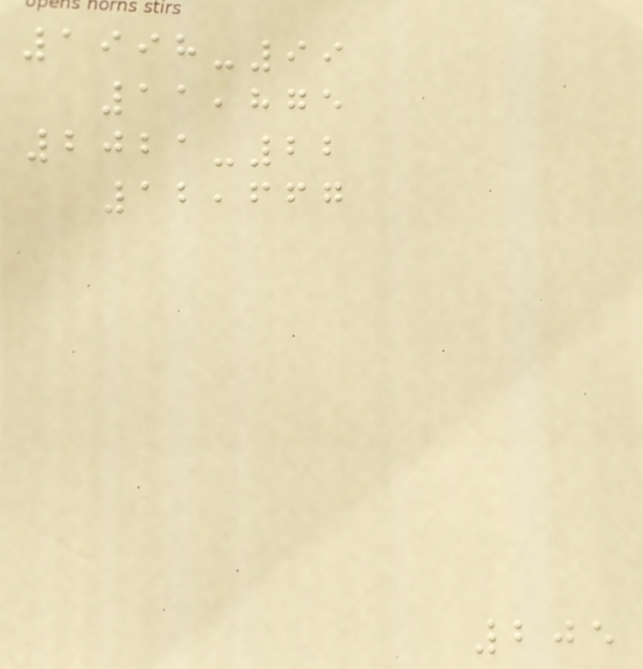1998-99
11,875
2021-22
12,667
205
